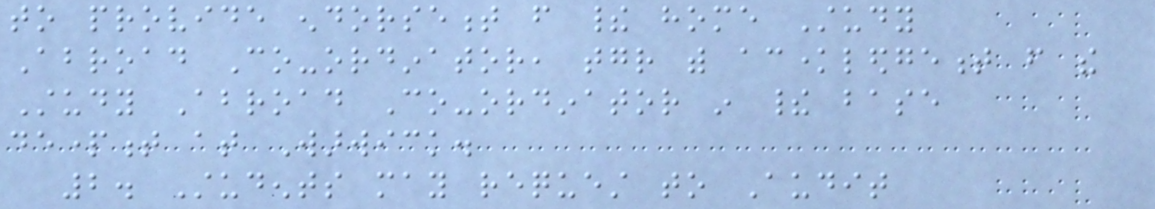to provide endorsement from their home Study
Abroad Co-ordinator, together with acknowledgement from the
Study Abroad Co-ordinator in their base
department at Warwick.
2. Students may request to Audit
